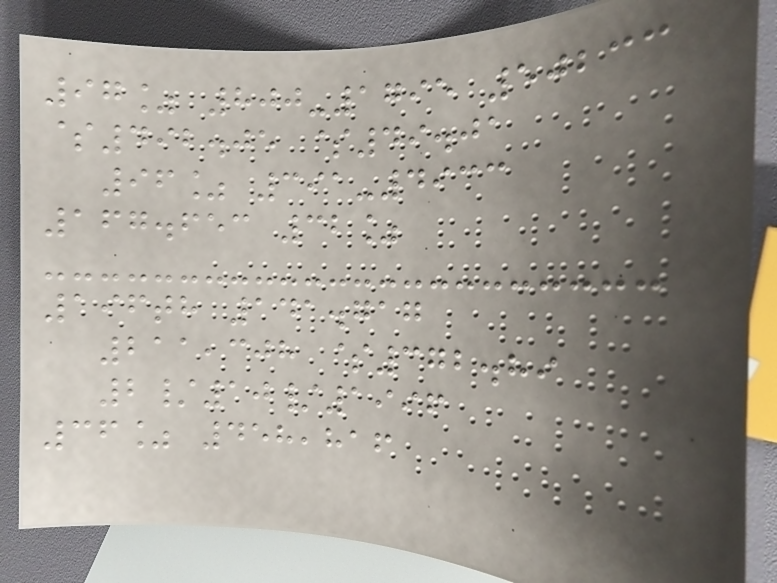97% 800-1795 50233
$492.05 $49.01
96% 391-4933
167.653 32%
196th 141.717
211,308 $372.89
2/10/1996
36% 458,816
